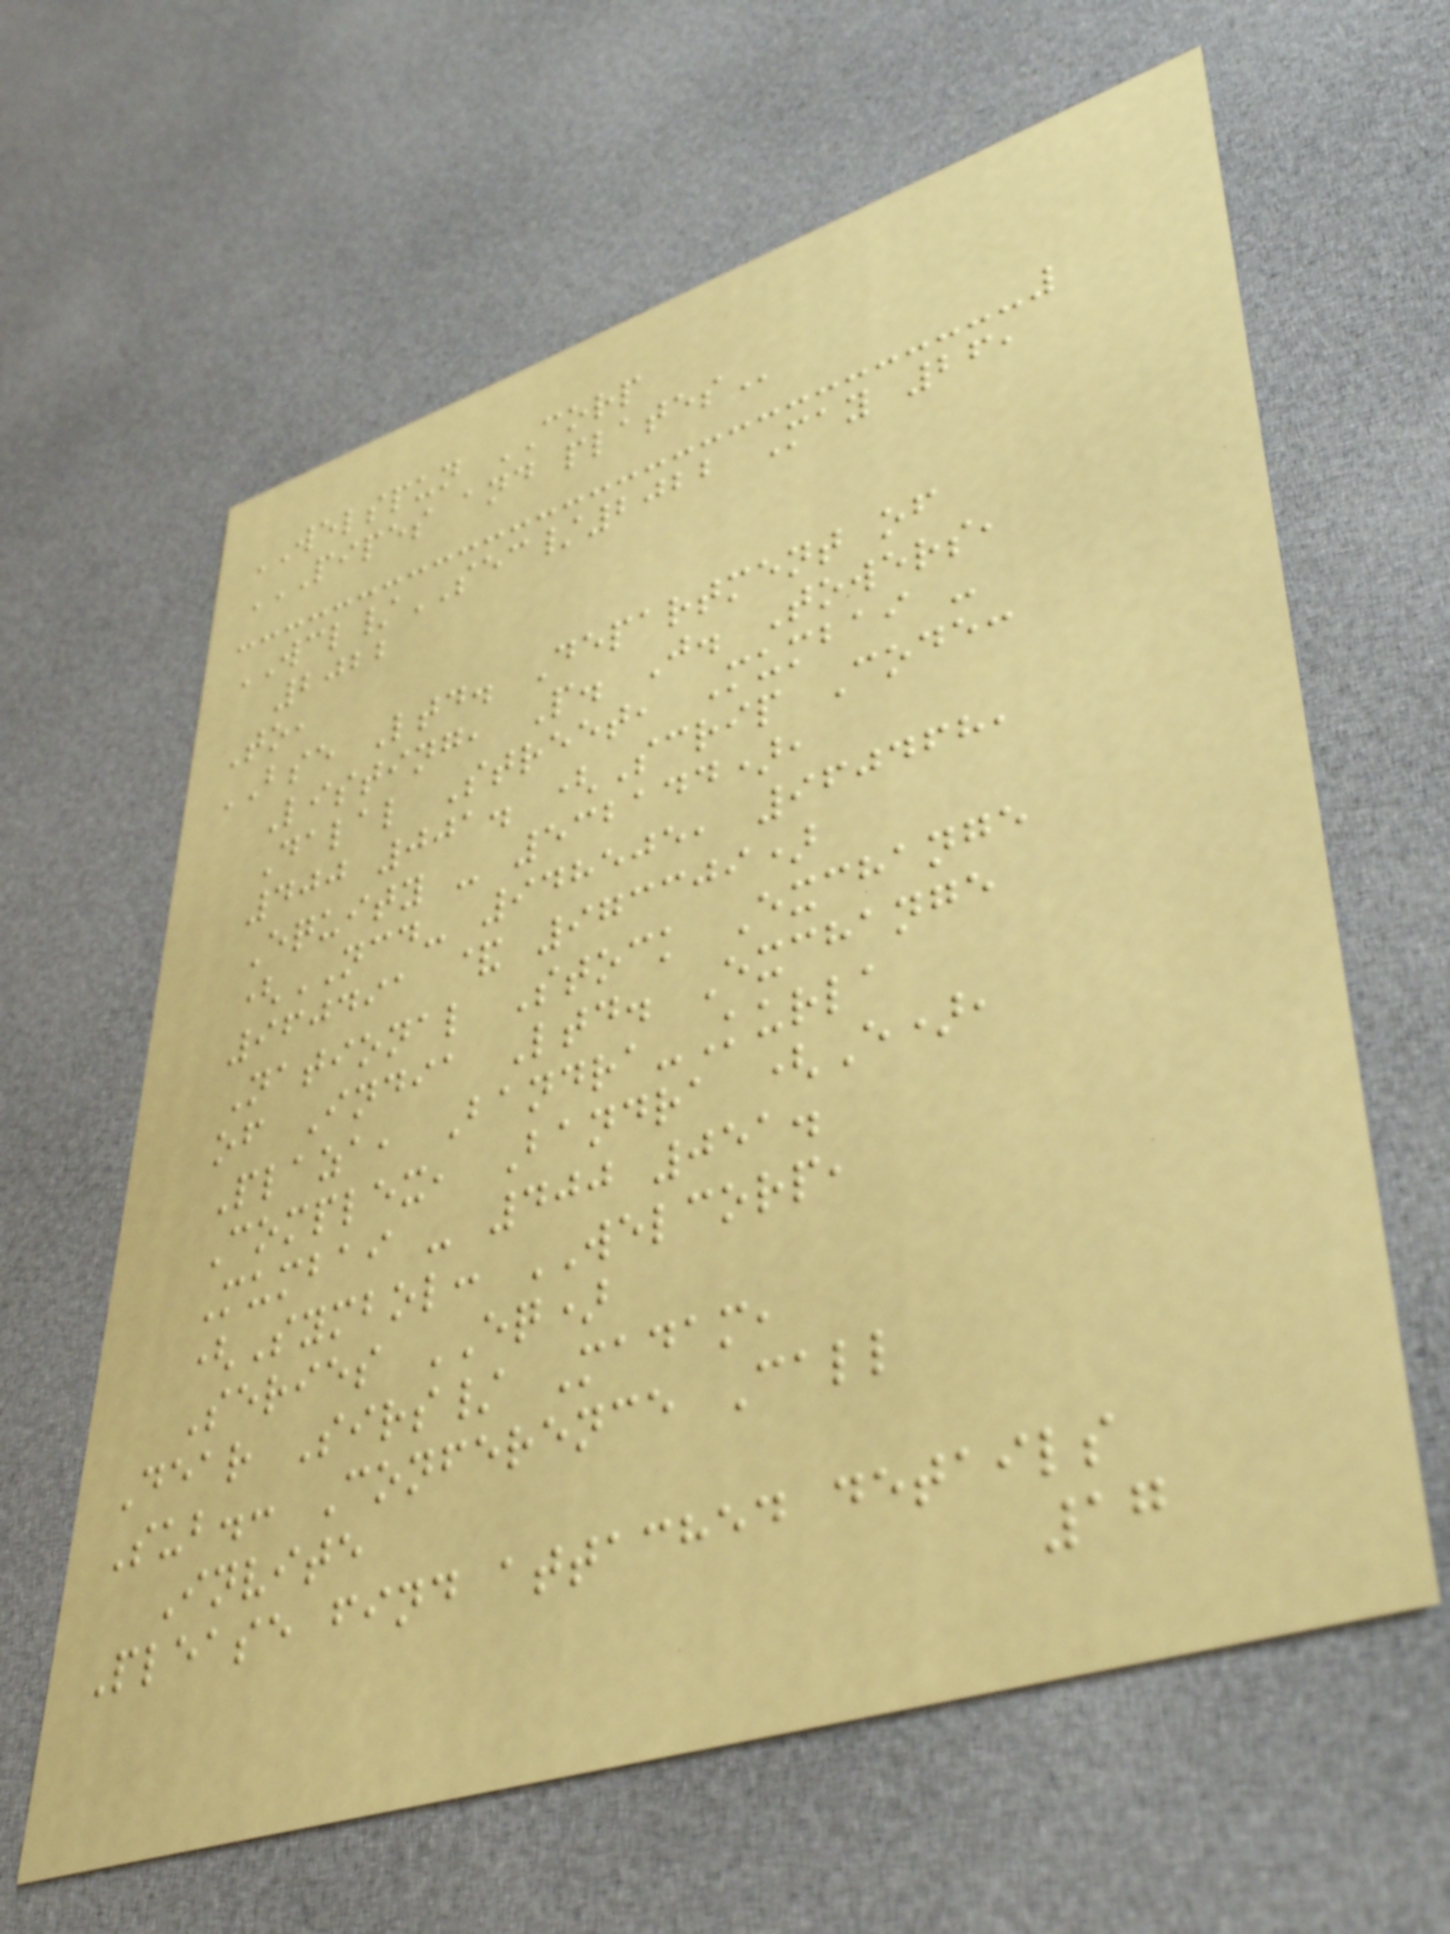WELSPUN CORP
PIPES AND PLATES
WCL/SEC/2022 May 26,
2022
To,
BSE Ltd. Department of
Listing, P. J. Towers,
Dalal Street, Mumbai -
400 001. (Scrip Code:
Equity - 532144),
(NCD- 948505, 960468,
960491 & 973309)
National Stock Exchange
of India Ltd. Exchange
Plaza, Bandra-Kurla
Complex, Bandra (E),
Mumbai - 400 051.
(Symbol: WELCORP,
Series EQ)
Dear Sirs/ Madam,
Sub.: Conference Call
Invite
Please find attached details
17
